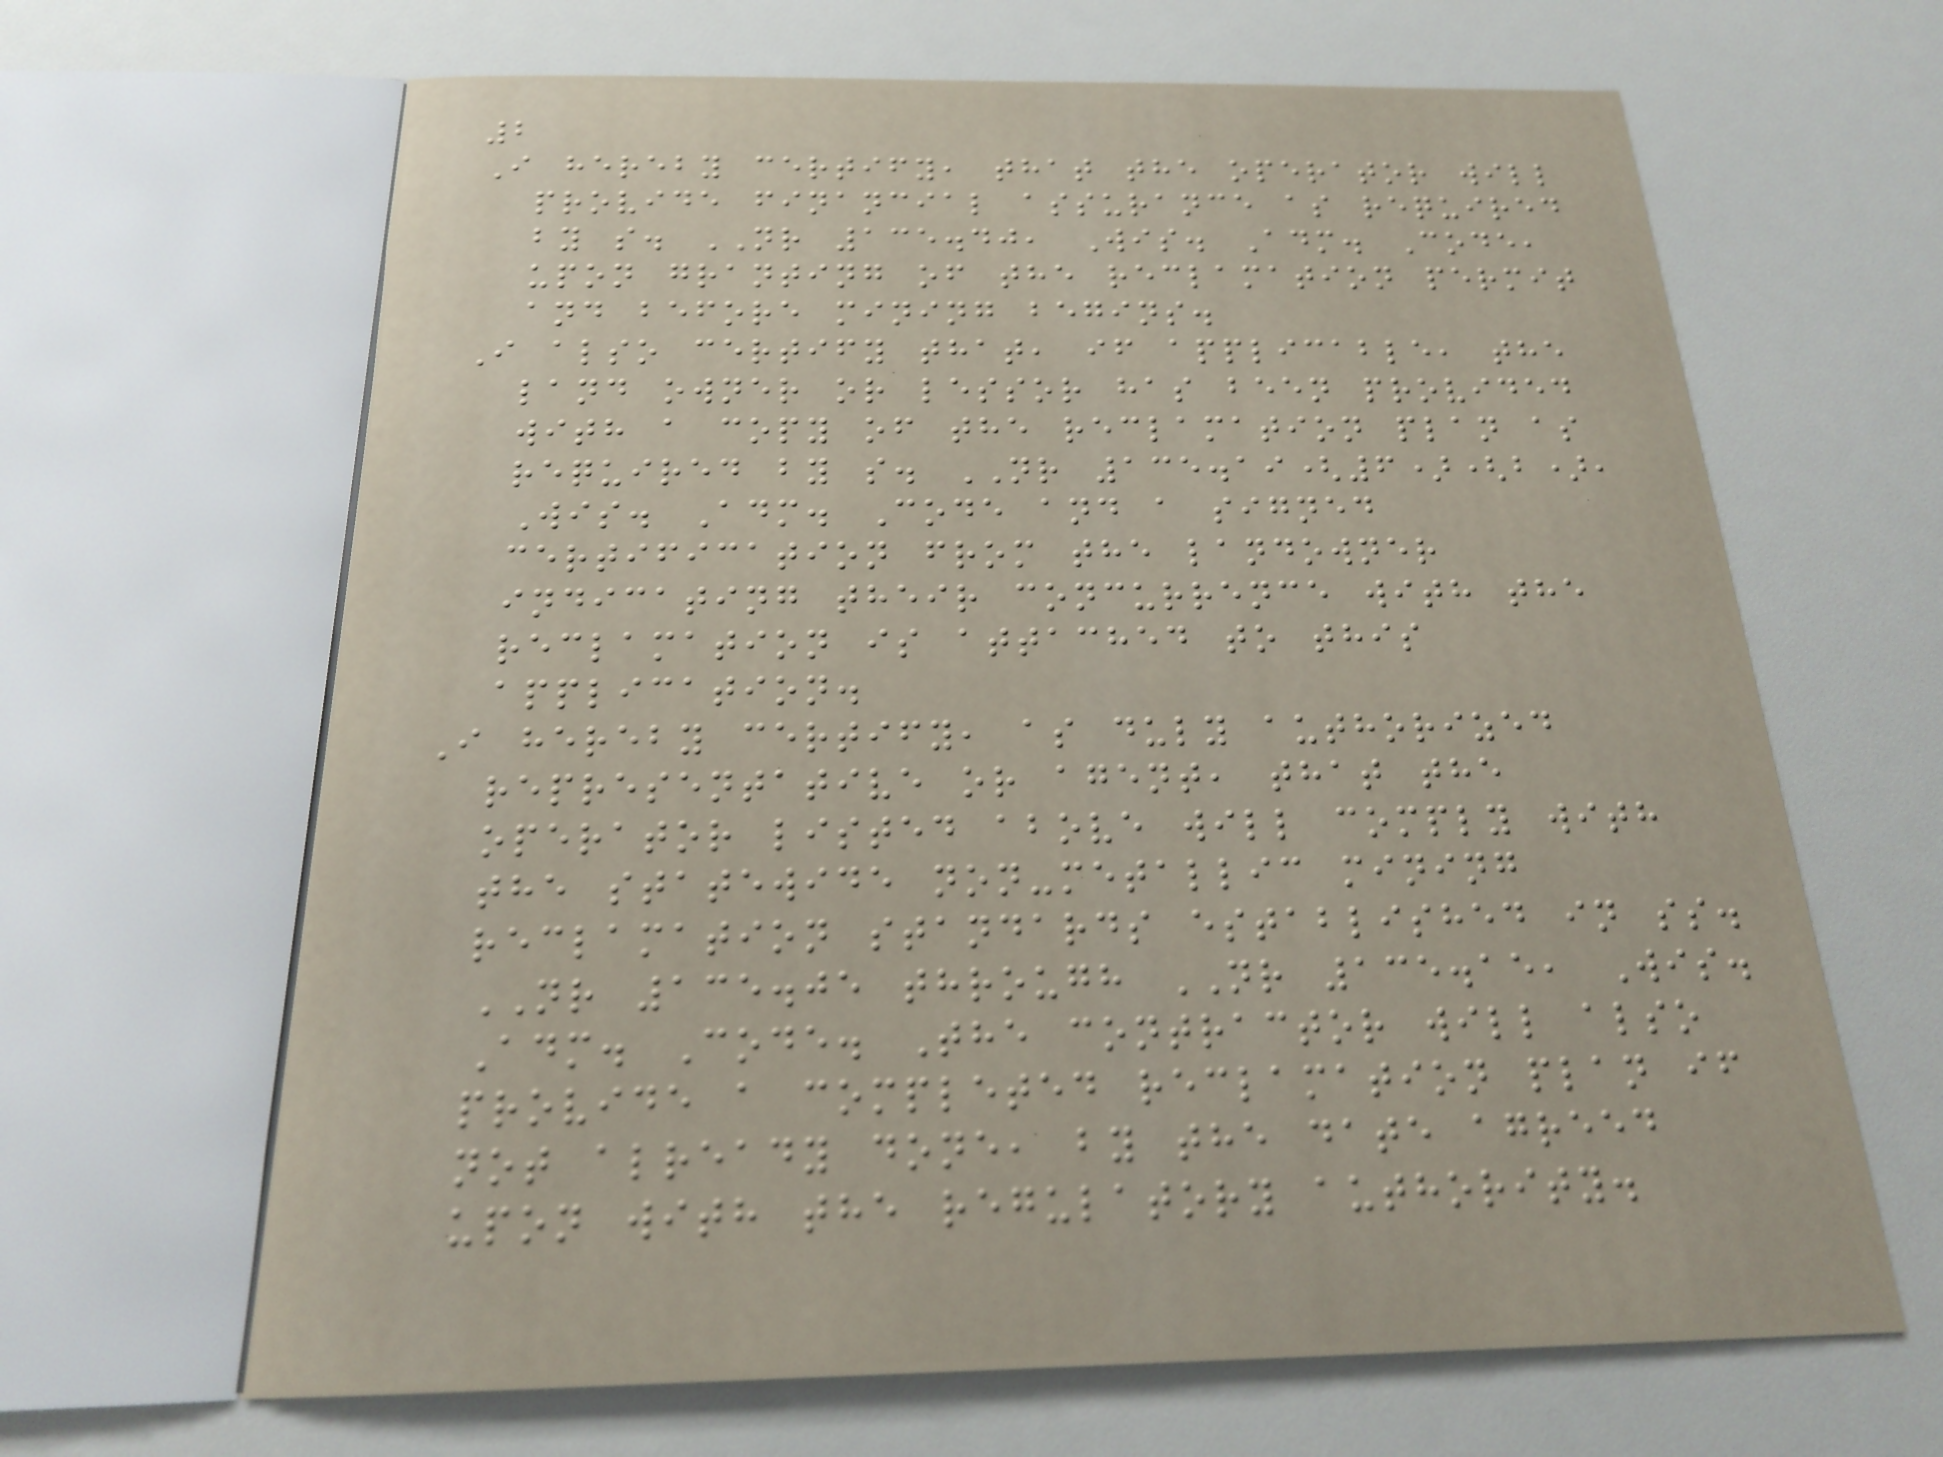2
I hereby certify, that the operator will
provide financial assurance as required
by s. NR 135.40, Wis. Adm. Code,
upon granting of the reclamation permit
and before mining begins.
I also certify that, if applicable, the
land owner or lessor has been provided
with a copy of the reclamation plan as
required by s. NR 135.19(6)(b),
Wis. Adm. Code and a signed
certification from the landowner
indicating their concurrence with the
reclamation is attached to this
application.
I hereby certify, as duly authorized
representative or agent, that the
operator listed above will comply with
the statewide non-metallic mining
reclamation standards established in ss.
NR 135.05 through NR 135.15, Wis.
Adm. Code. The contractor will also
provide a completed reclamation plan if
not already done, by the date agreed
upon with the regulatory authority.
